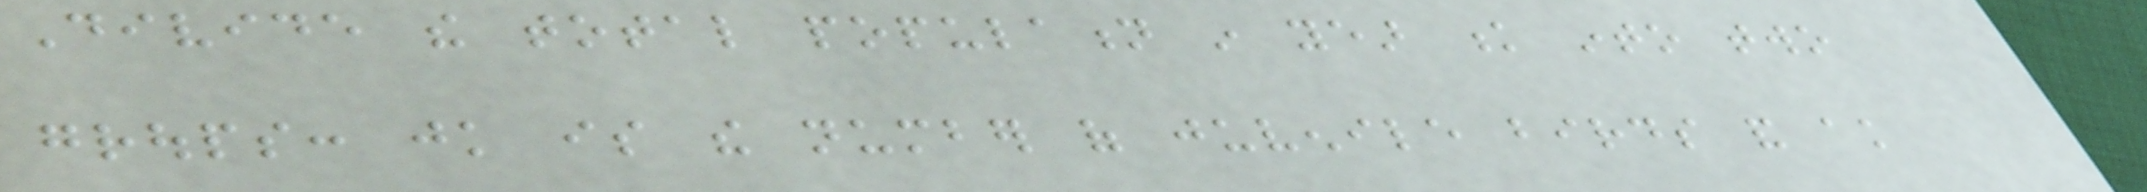Divide the total population in year k into two
groups: jk is the number of juvenile birds and ak
